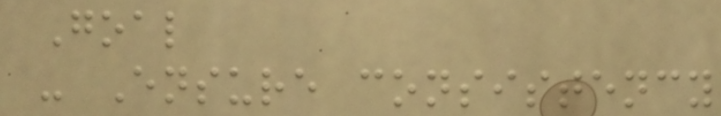Goal
- Ensure consistency
